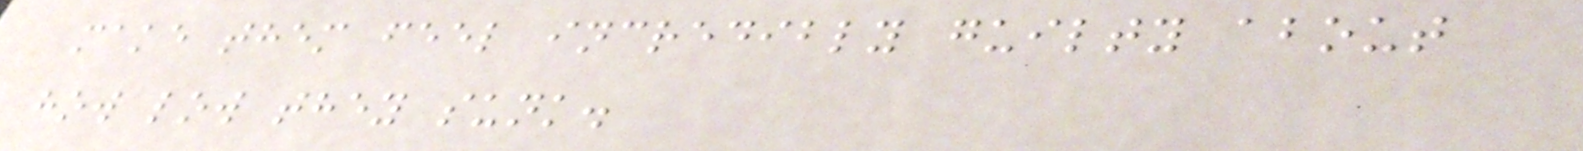make them feel incredibly guilty about
how low they sunk.
